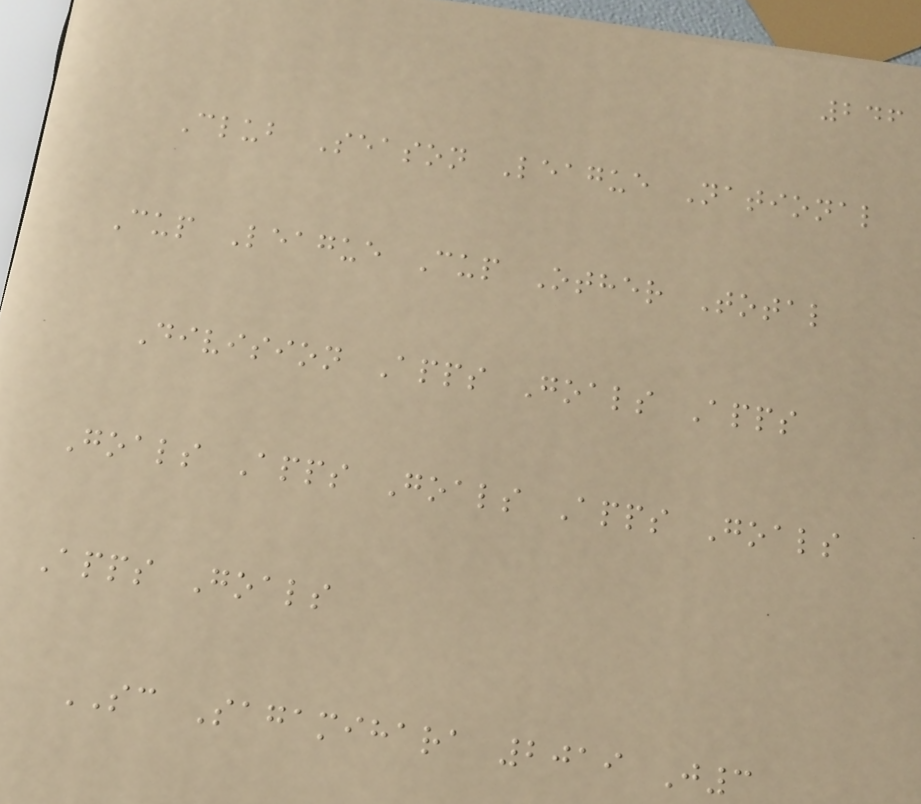246
Club Season League National
Cup League Cup Other Total
Division Apps Goals Apps
Goals Apps Goals Apps Goals
Apps Goals
SC Sagamihara 2019 J3
